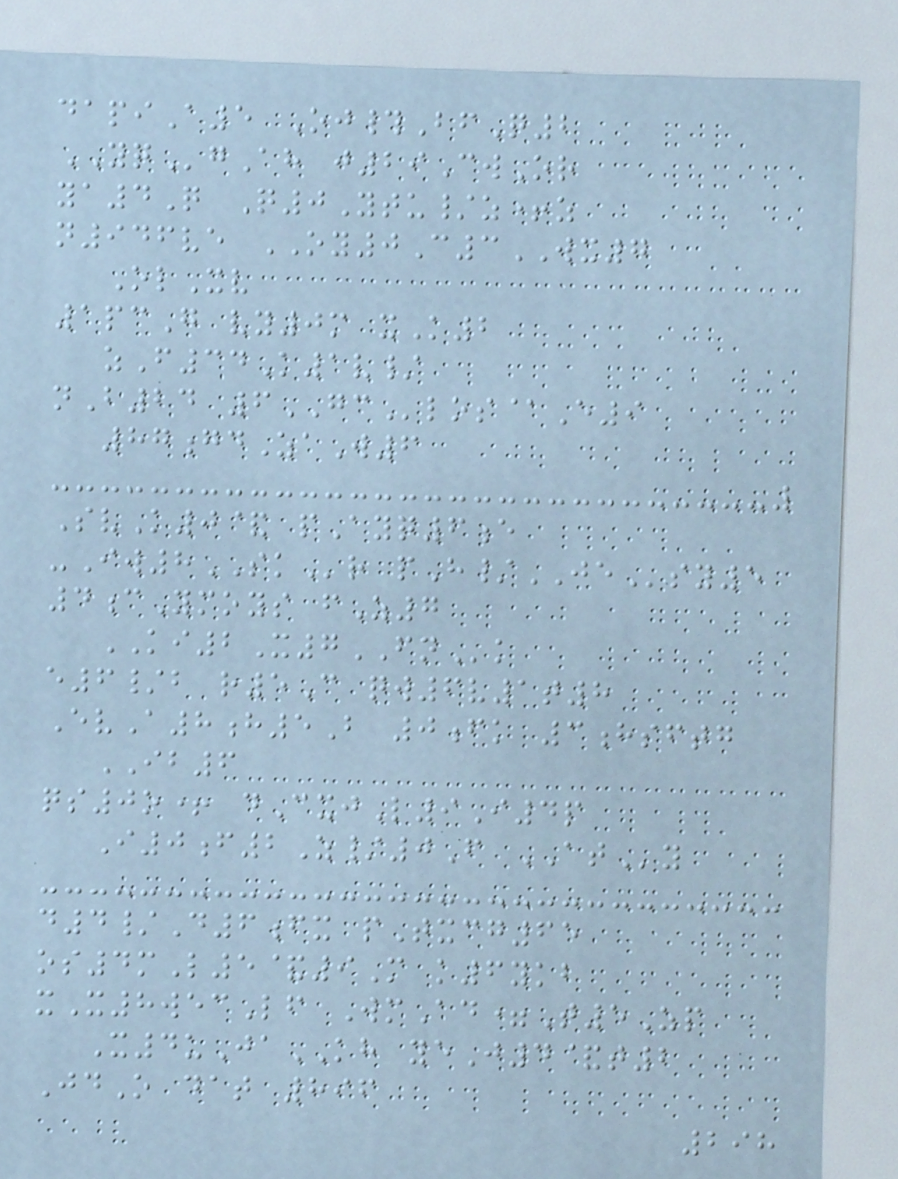dapiA5 Oj#BfQ2
YQgAh j29CwOr
ya4Q Q0Ytu/z+z
n946ve OY0C3WX7
OlXv
1pcG vy0m xK2
zF34K1v/
nB24 6GClos@E9
87gdZaW6
SvK0& pAyq6e
-Iw8SKr pH/JEsy5
4cYmoys fZ7
KI2X7FNk
e6/b r5C qw6v1t8
EvA8h5B 0fk 3hsftg
IB6
qs0o+ dCxjL9I4p
I0f2Z/0F ATy
d4/D6fx pTxcg65
os4mL5&9M k6ykb
xX8wecLf WmAd=T5Zp
X4uJaKH yeJ4&t2
JdO dat 896
298
